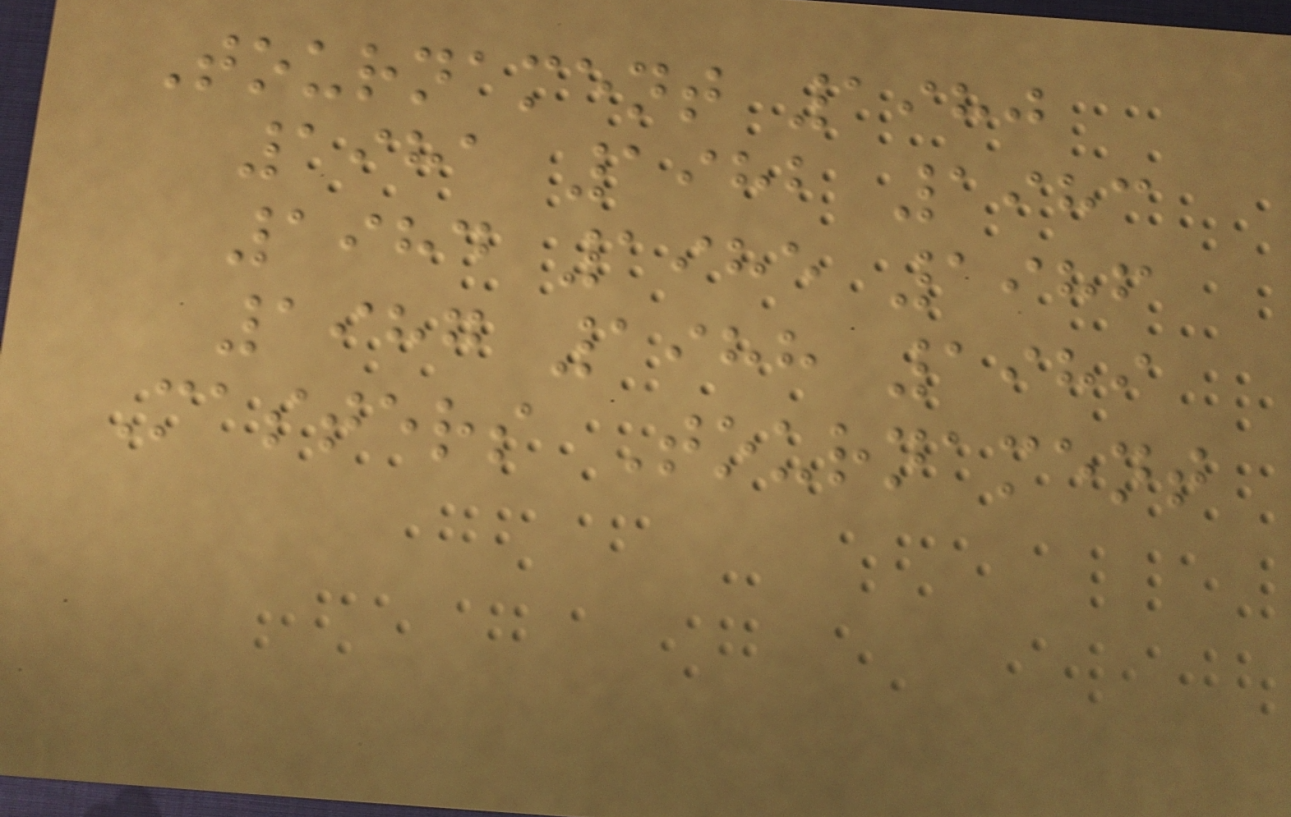Tournament 1980
1981 1982 1983
1984 1985 1986
1987 1988 1989
Masters Tournament
